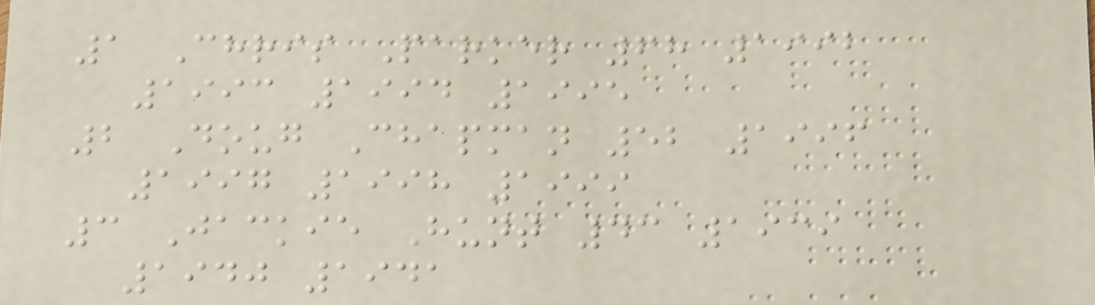1 Chris Parker 68 1992
1993 1994 1995
2 Doug Chapman 52 1996
1997 1998 1999
3 Jackie Hunt 43 1939
1940 1941
